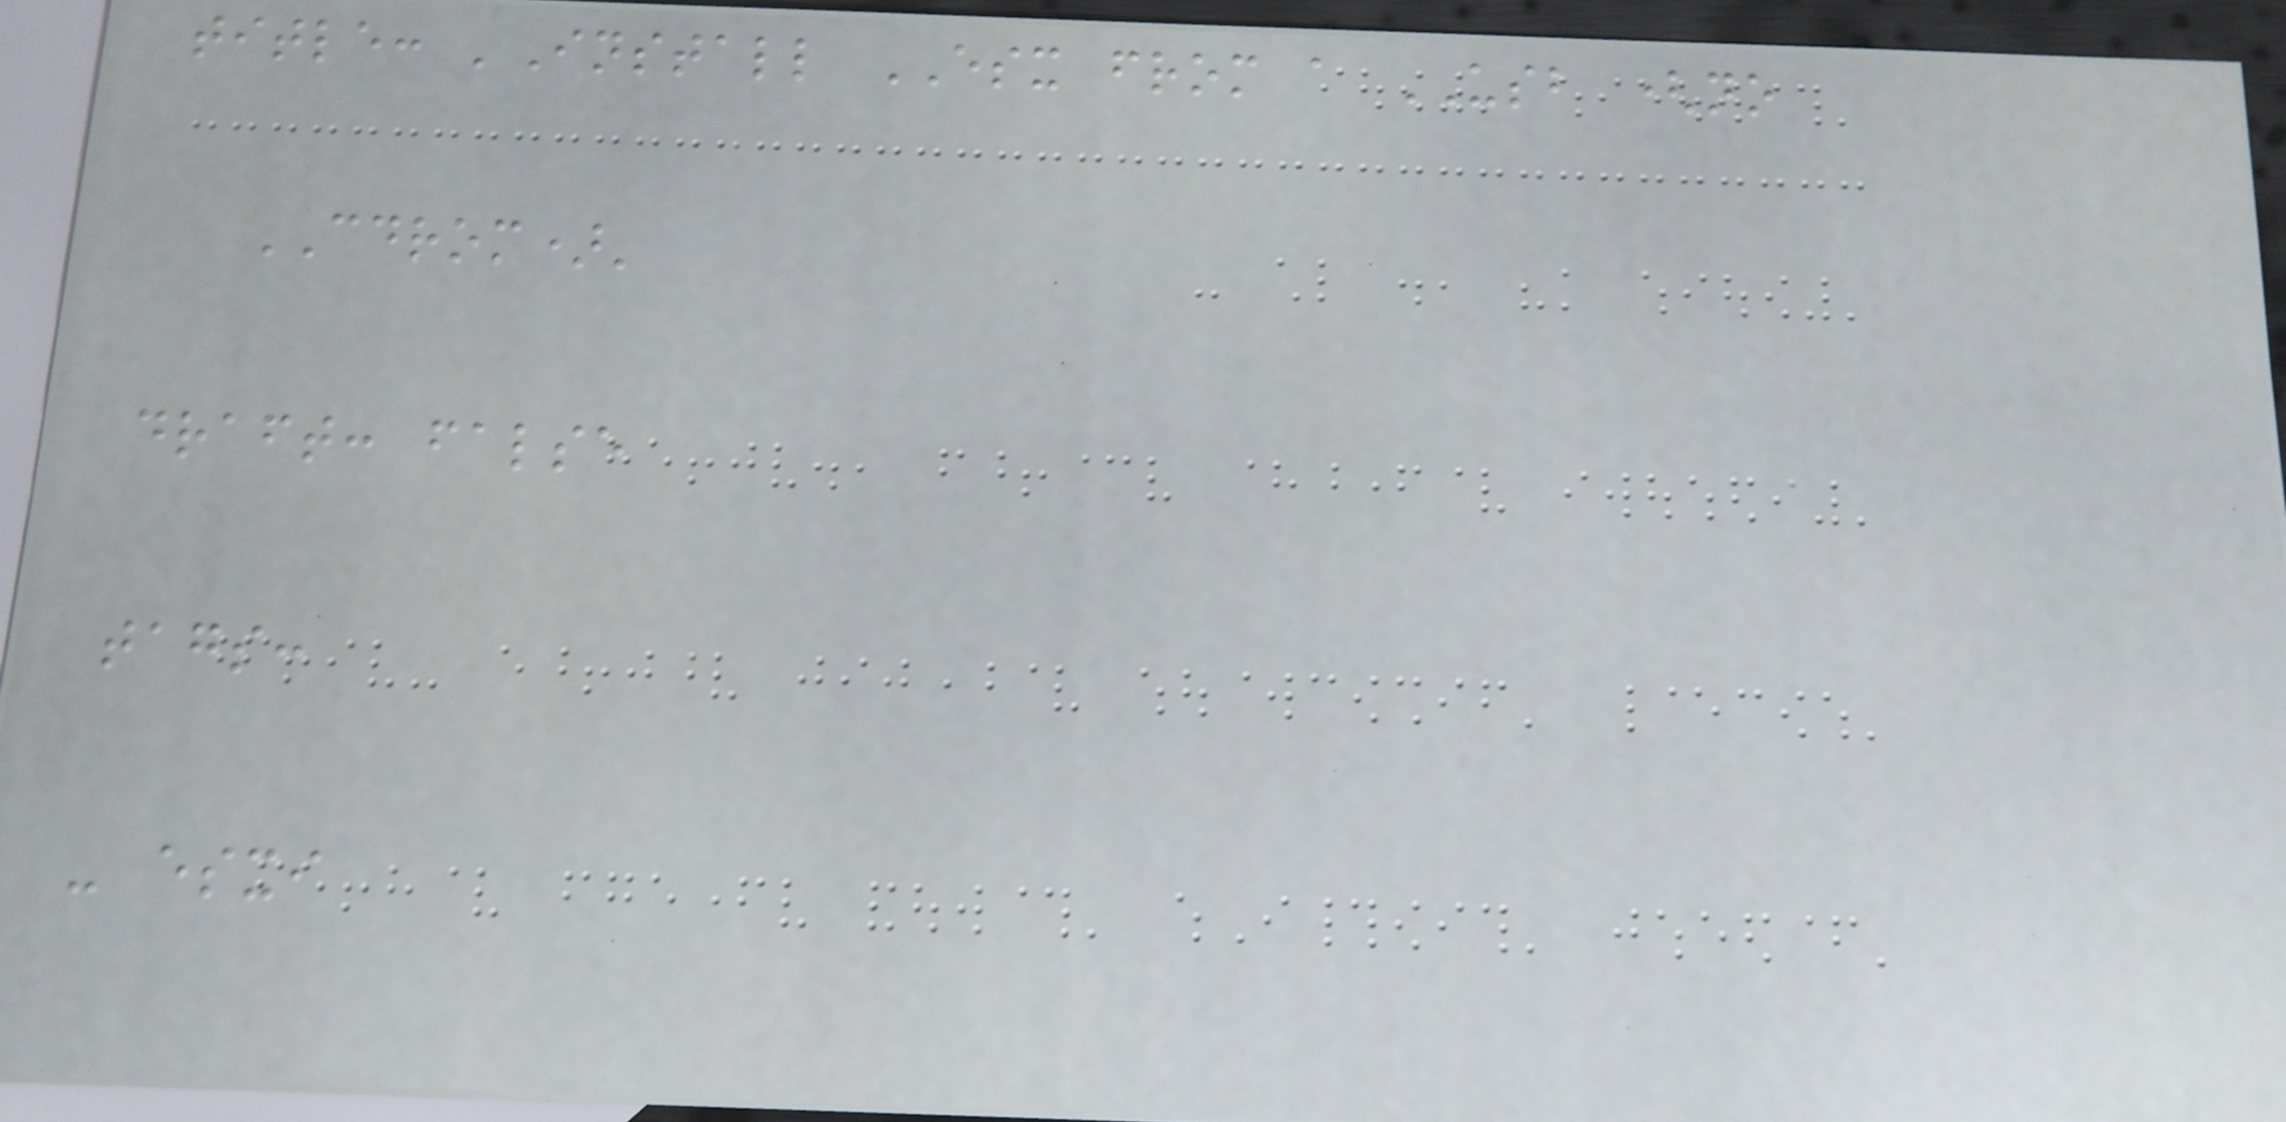title: 'Install ESX from a USB (no
CDROM)'
draft: false
tags:
- esxi
